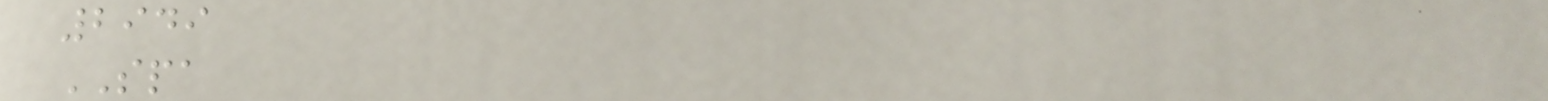2949
SPA
